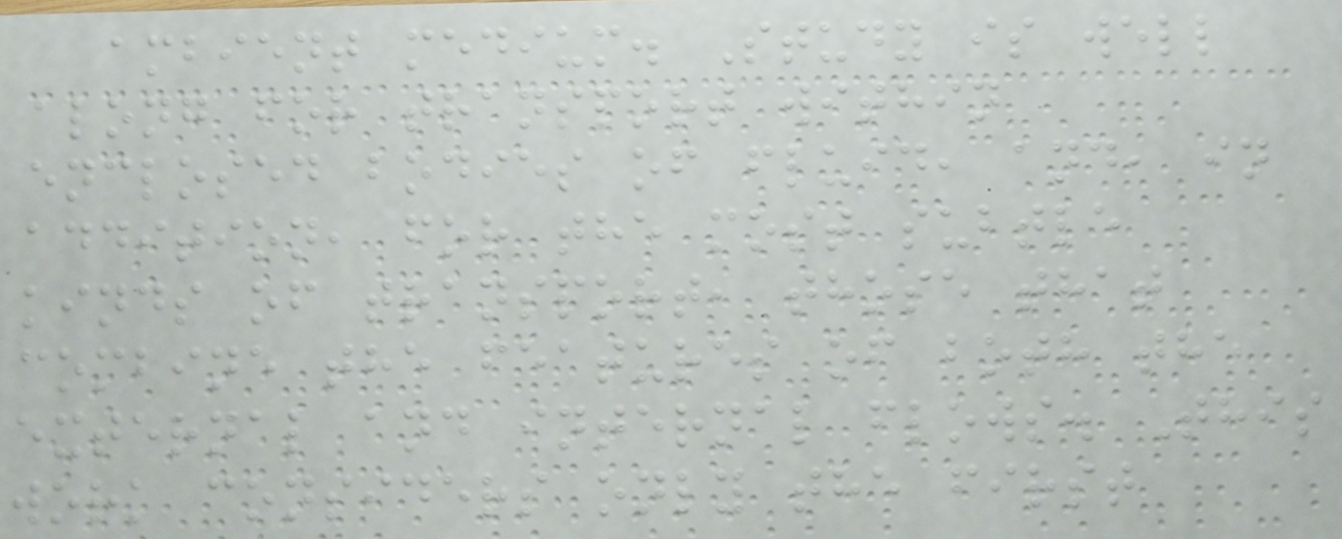ambient medium. Study is well
along for transport within
enclosed bodies of fluid, and, in
addition, for the most subtle
kinds of transport, those that
combine the features of both the
external and internal flows. This
work considers only the first
